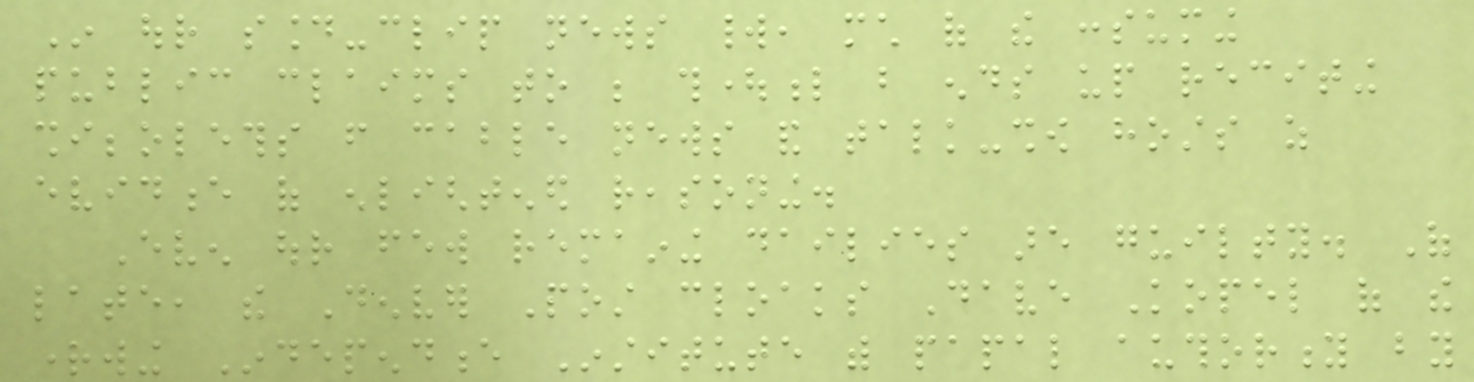In our sound-clip news world, much of the consuming
public claims to be thoughtful but ends up reciting
shibboleths from cable news and talk-show hosts as
evidence of enlightened reasoning.
Even our few remaining dailies are guilty. Of
late, the Denver Post cloaks Dave Kopel of the
rightwing Independence Institute with papal authority by
